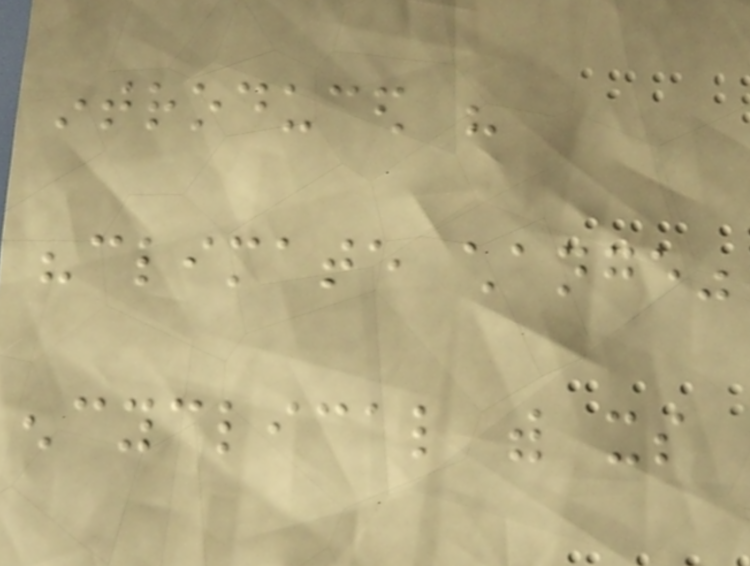introduced his
"climate change"
encyclical with its
